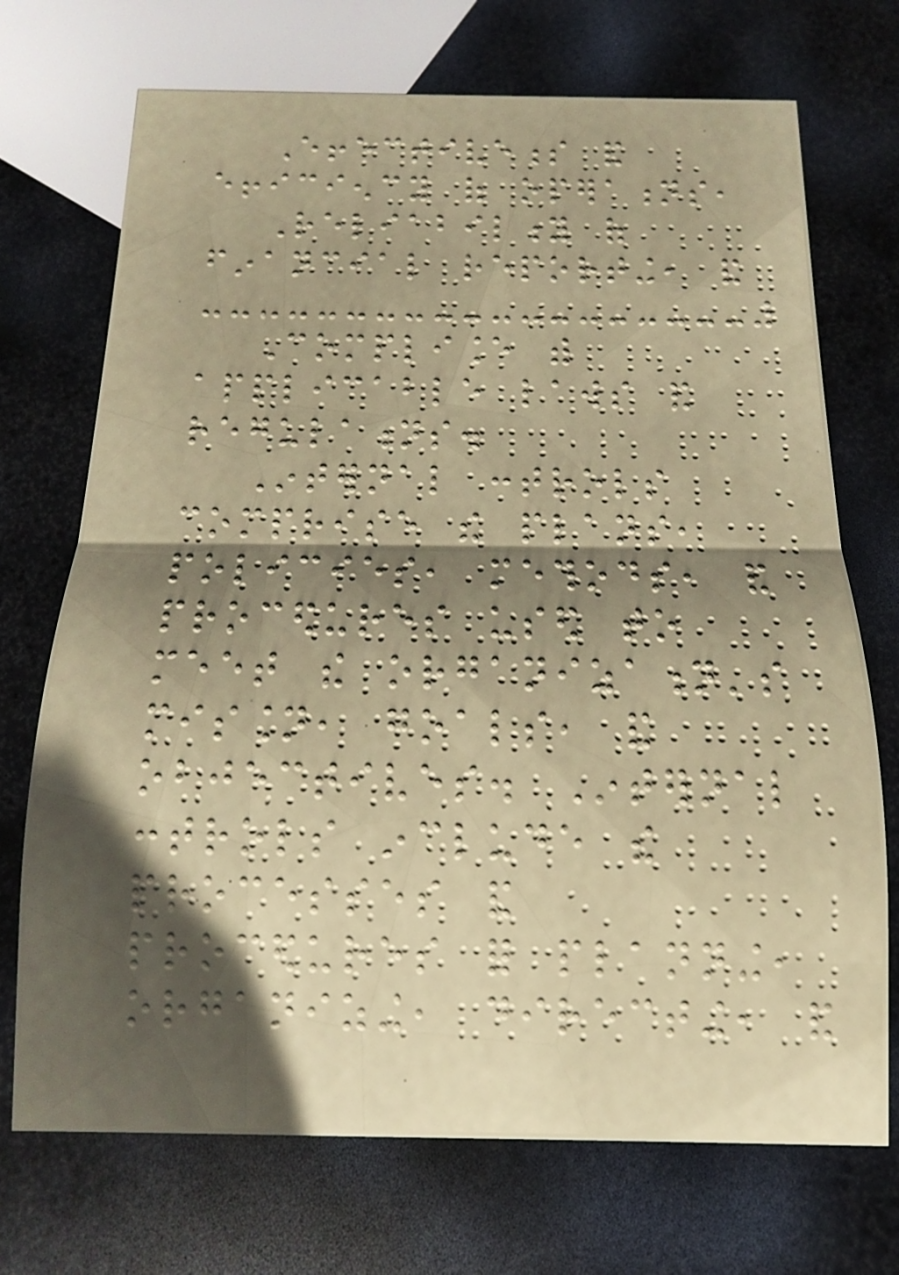Effectiveness and
efficiency of operations,
Reliability of
financial reporting, and
Compliance with
applicable laws and
regulations.
Internal controls
comprise the plans,
policies, methods, and
procedures used to
meet the organization's
mission, goals, and
objectives. Internal
controls include the
processes and
procedures for planning,
organizing, directing, and
